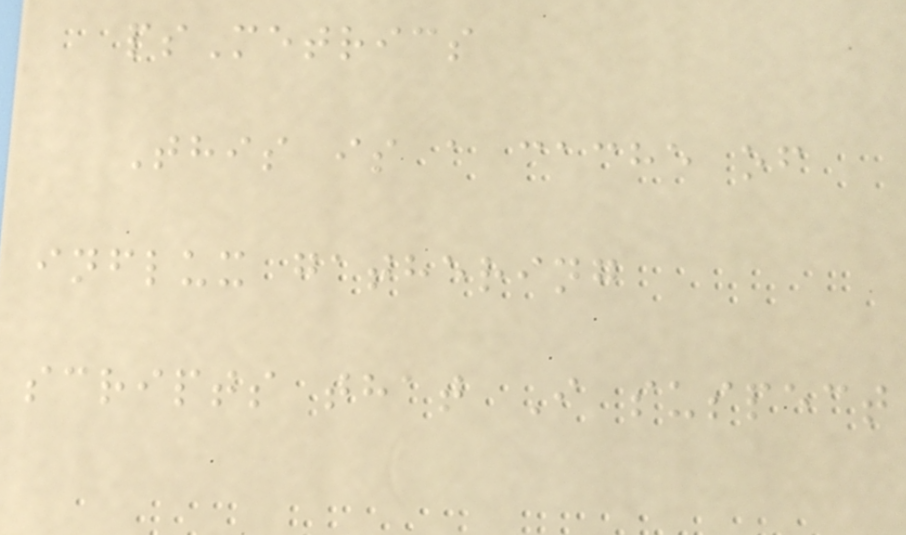psMetrics
This is a cache of
influx gathering
scripts that I suspect
